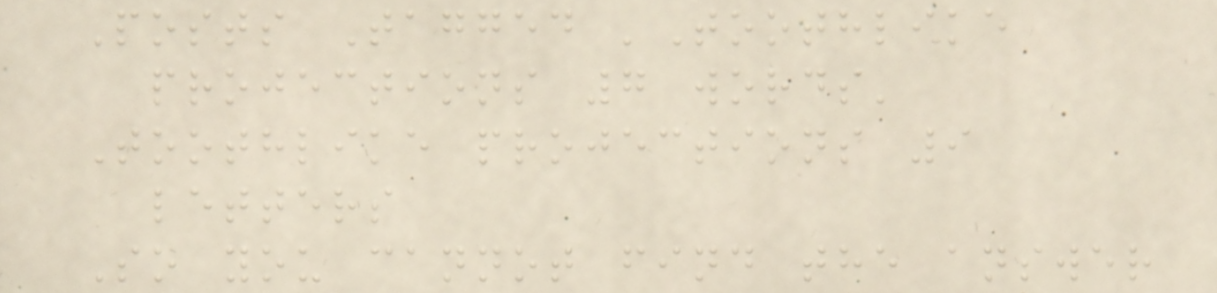Posts Tagged 'Toothlike
projections 7 words'
Toothlike projections 9
letters
So you cannot find the answer
